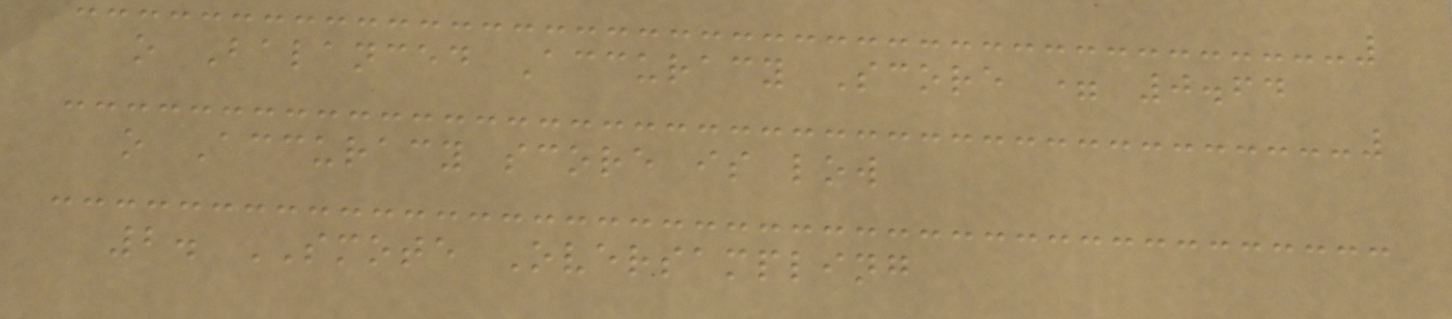o Balanced Accuracy Score = 0.64
o Accuracy score is low
2. SMOTE Oversampling
